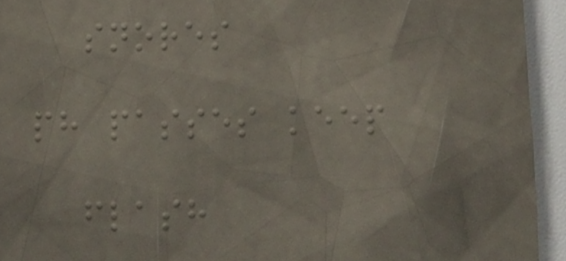snores
ph passes keep
flash
